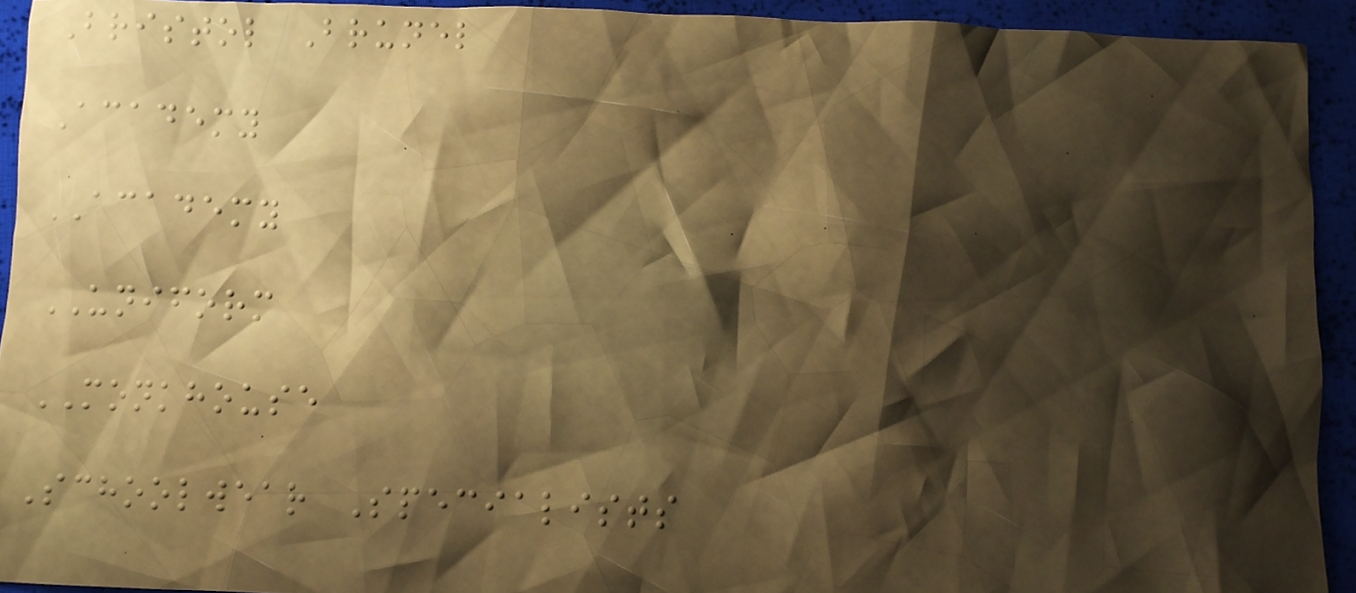Bristol Brunel
Academy
ACADEMY
UNIFORM
MONKHOUSE
Schoolwear Specialists
